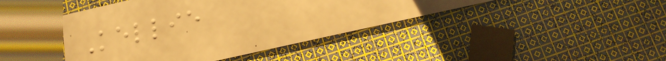Kellie
